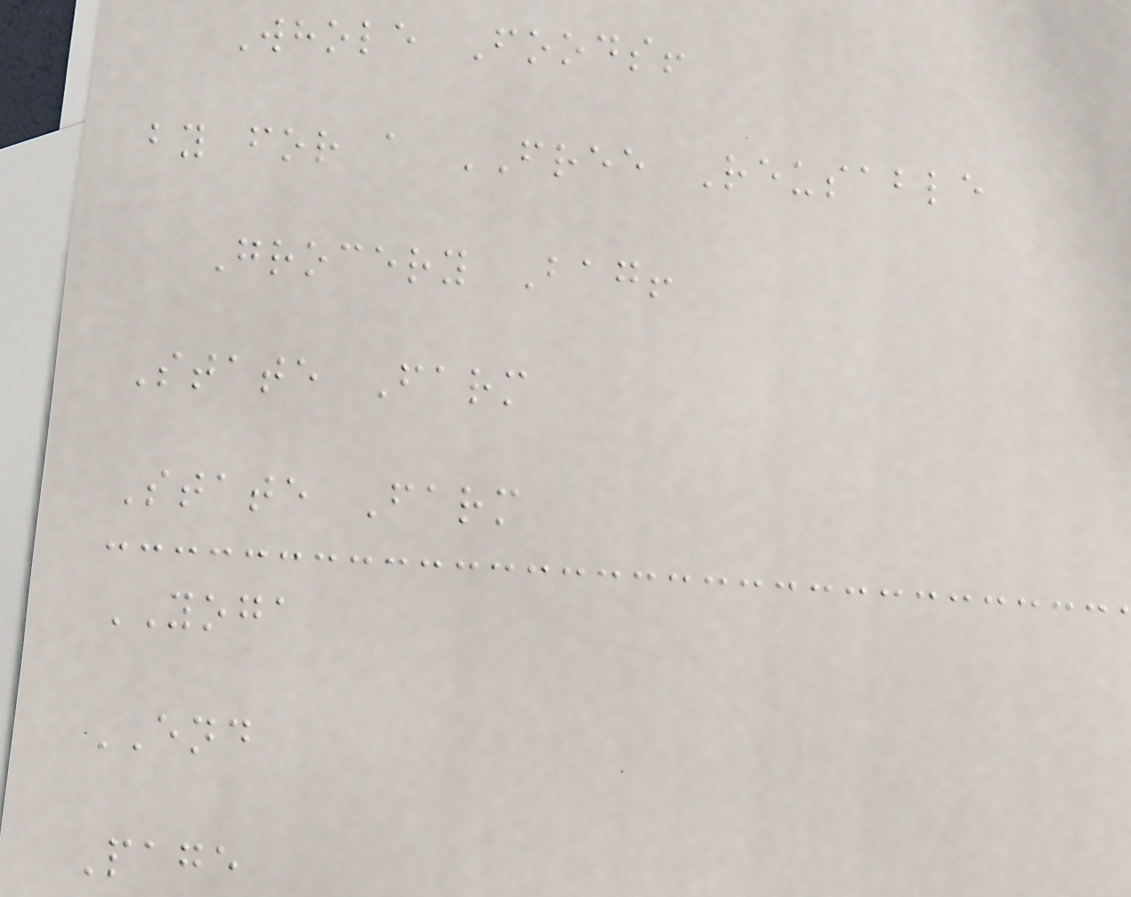Whole Foods!
by for a FREE Reusable
Grocery Bag!
State Farm
State Farm
YOGA
END
Page
